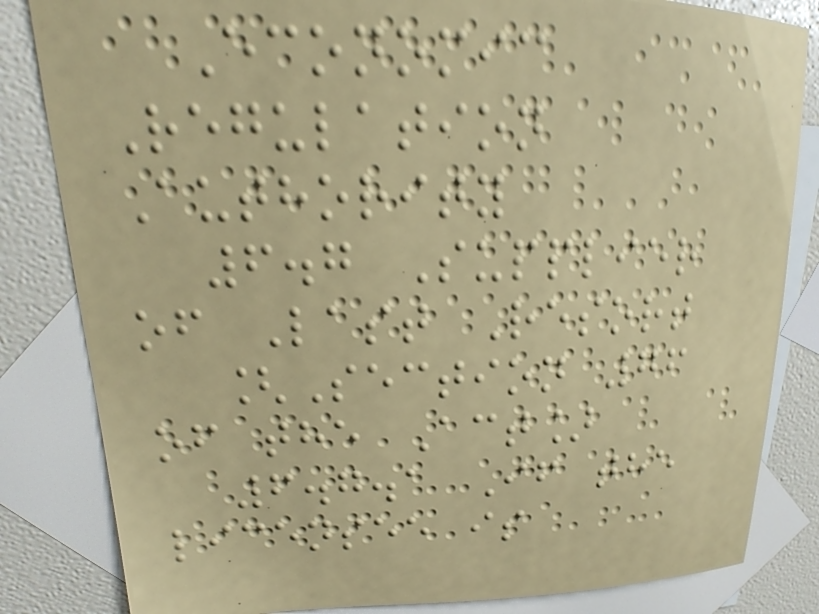Economic
Regulation
Authority
6.7 Supplier
of Last Resort
[Section 76
of the Act]
6.7.1 If the
licensee is
